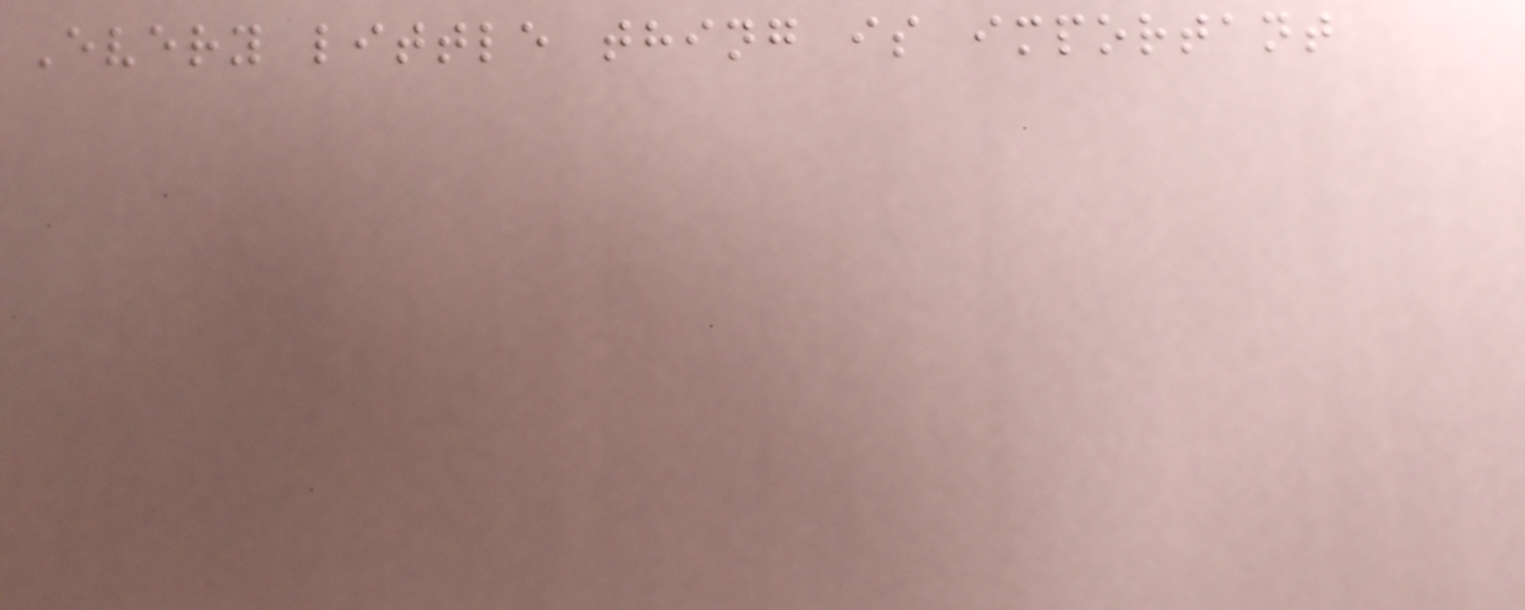Every little thing is important
